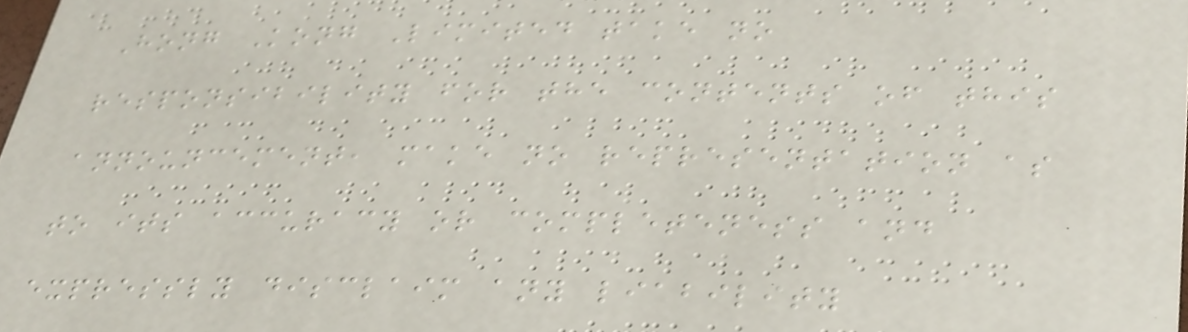Hong Kong Limited take no
responsibility for the contents of this
announcement, make no representation as
to its accuracy or completeness and
expressly disclaim any liability
